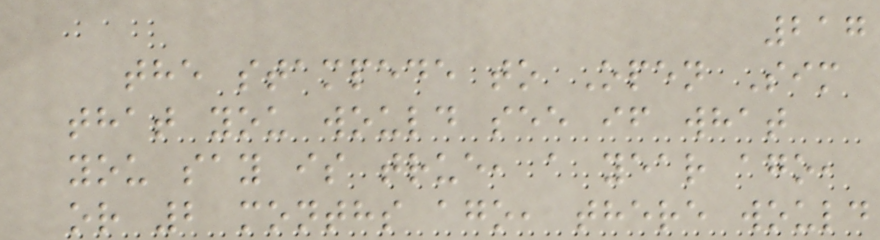217
the stampede to Open Sim
that you would see if what
you say is true, a year ago,
or 2 months ago, there would
